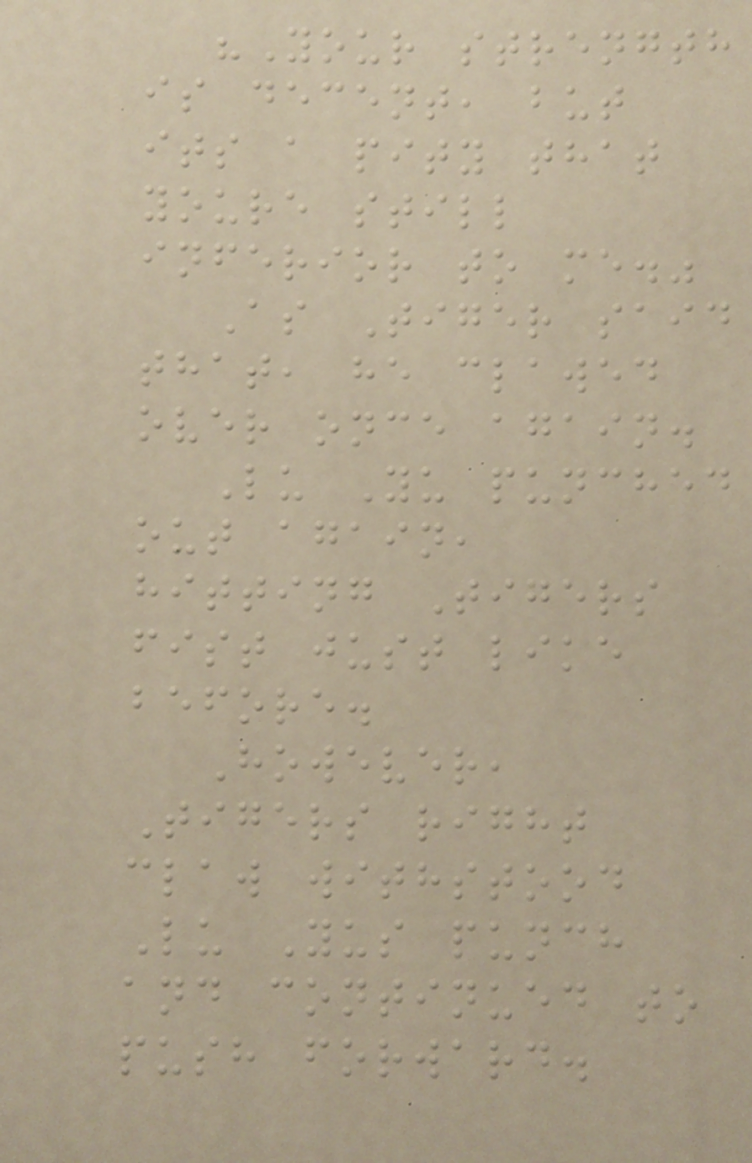"Your strength
is decent, but
its a pity that
youre still
inferior to me."
As Tiger said
that, he clawed
over once again.
Lu Yu punched
out again,
hitting Tigers
fist just like
before.
However,
Tigers right
claw withstood
Lu Yus punch
and continued to
push forward.
